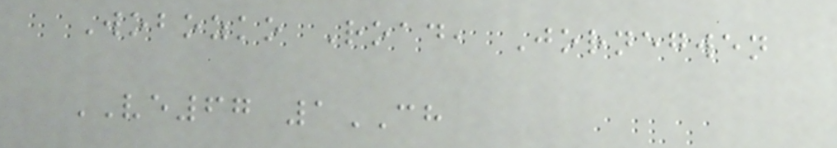Wobozko Road, Jornegwen
VE67 1CH
